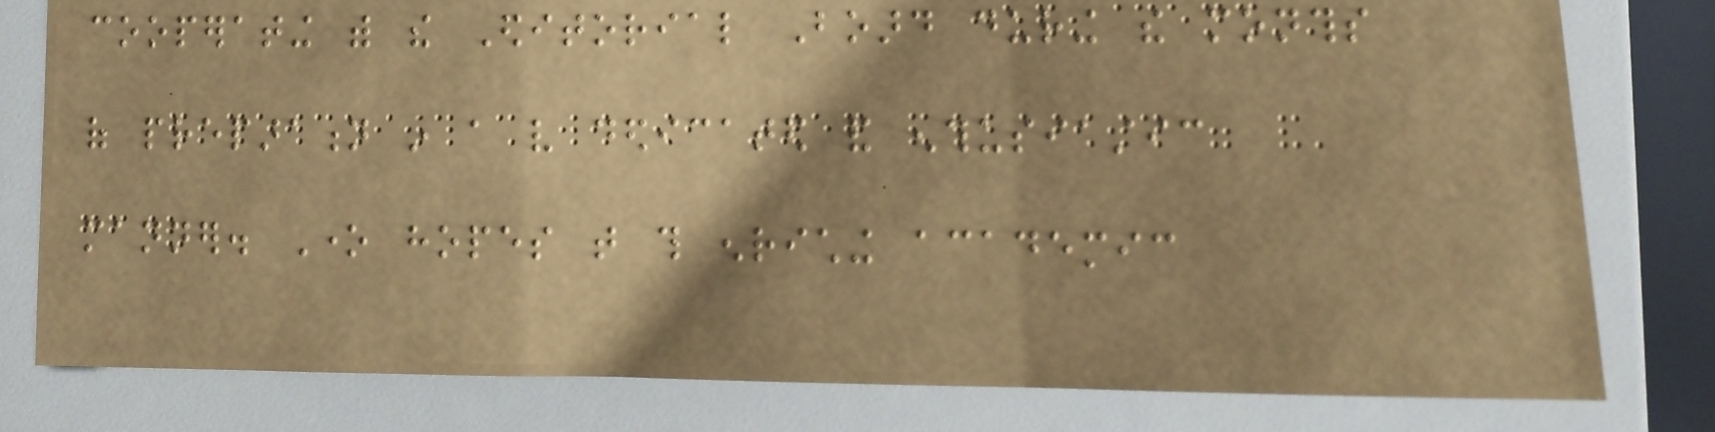cooperating with the Editorial Board during the months
of preparation in a very dedicated and enthusiastic
manner. One hopes that this enriching academic
